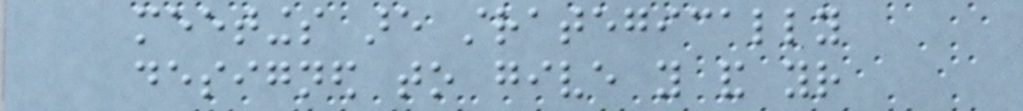meetings are strategically
designed to give you and your
